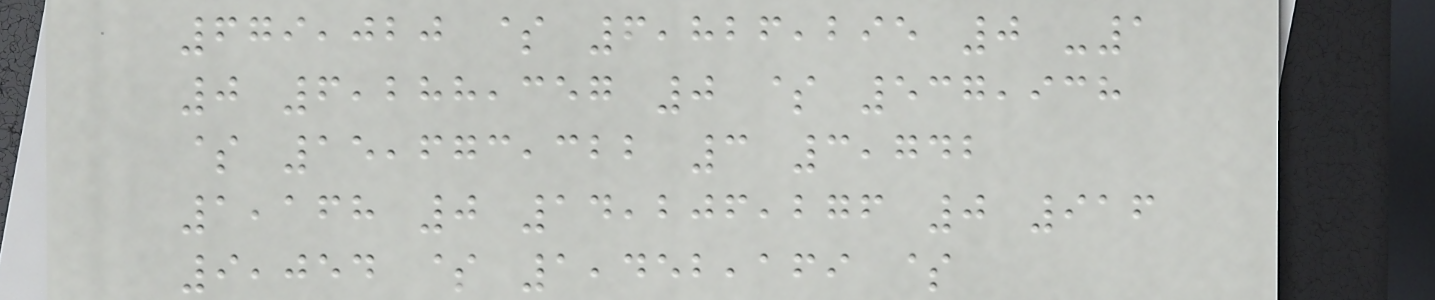679,020 $ 6,826,295 0 -1
0 6,288,357 0 $ 537,938
$ 15,673,322 3 3,742
1,168 0 14,206,276 0 916
9,054 $ 1,452,169 $
